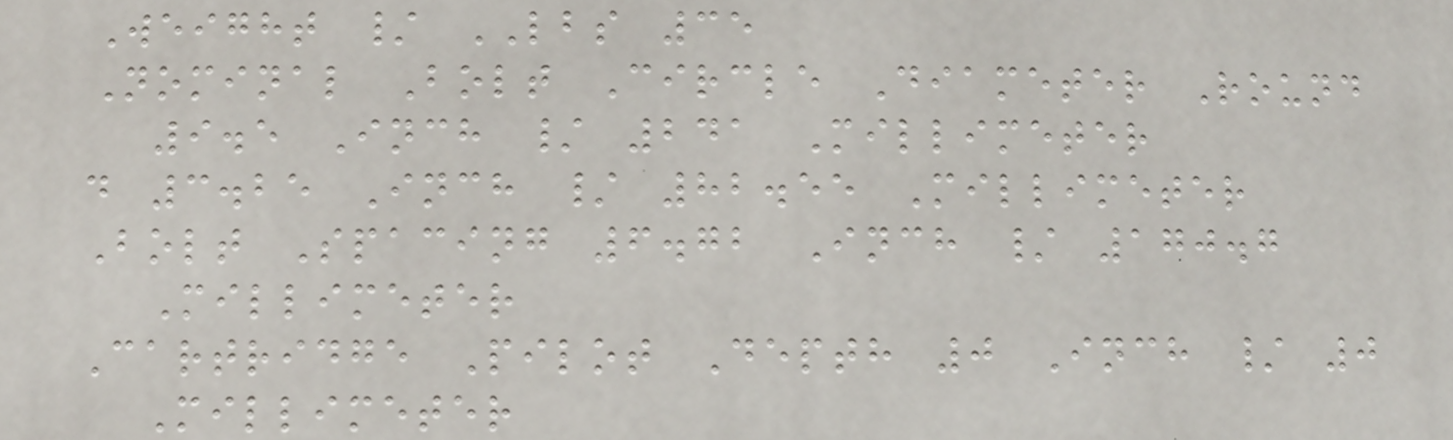Weight / LBS 35
Nominal Bolt Circle Diameter Round
9.5 Inch / 241 Millimeter
d 3.25 Inch / 82.55 Millimeter
Bolt Spacing 6.72 Inch / 170.7
Millimeter
Cartridge Pilot Depth 0 Inch / 0
Millimeter
